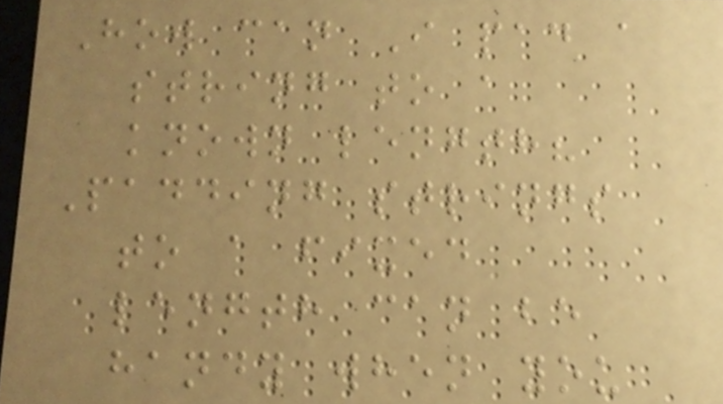How can I pad a
string to a
known length?
Padding strings
to a fixed
length can be
handy when you
